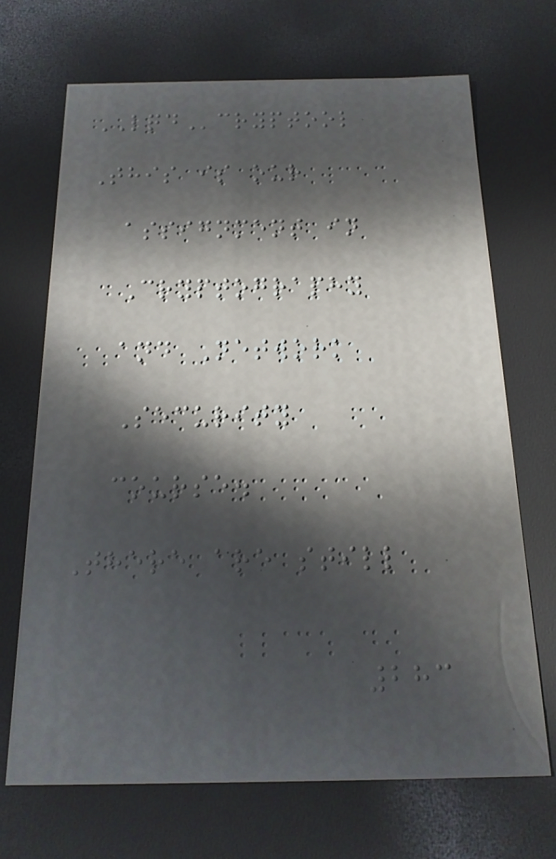LQDcryptool
This is our
assignment in
Cryptography
and Network
Security
course.
There are still
283
